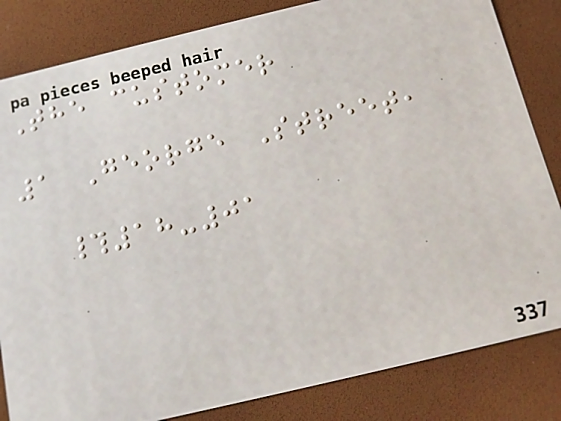The customer
1 George Street,
#18-01
